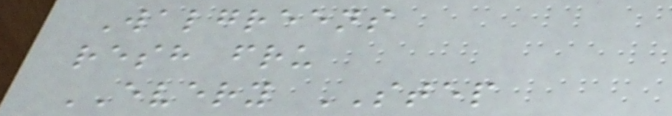Walgreens
resh fru
EVERY STEP
